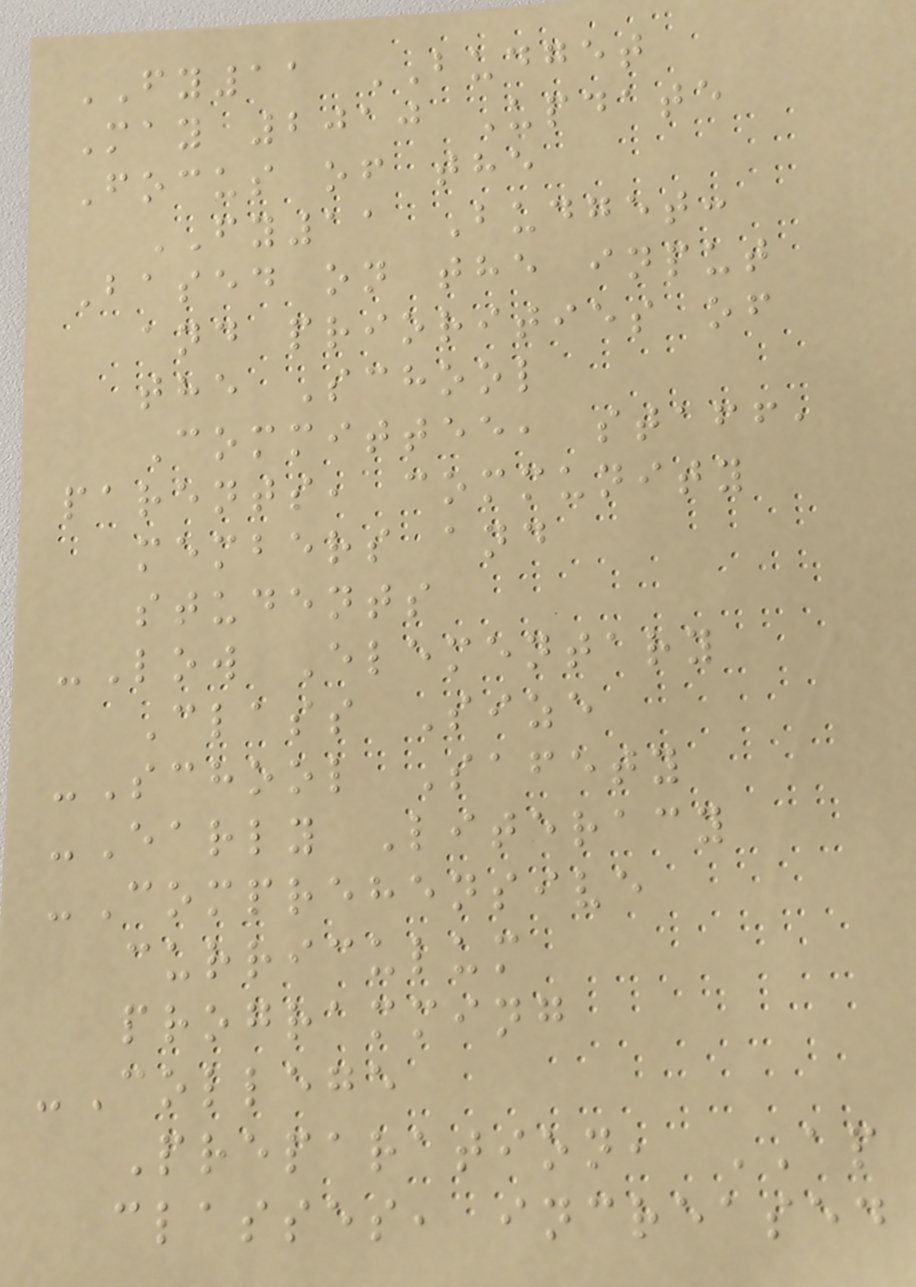FY11 BUDGET
May 2010 Update
Focus of the
FY11 Budget:
Based on the input
and priorities of
the School
Committee, staff,
parents, community
members and
students
-Low Elementary
Class Size
-School Safety
-Early Literacy
-Comprehensive
curriculum
programming
-College
Preparation, AP
classes, increased
